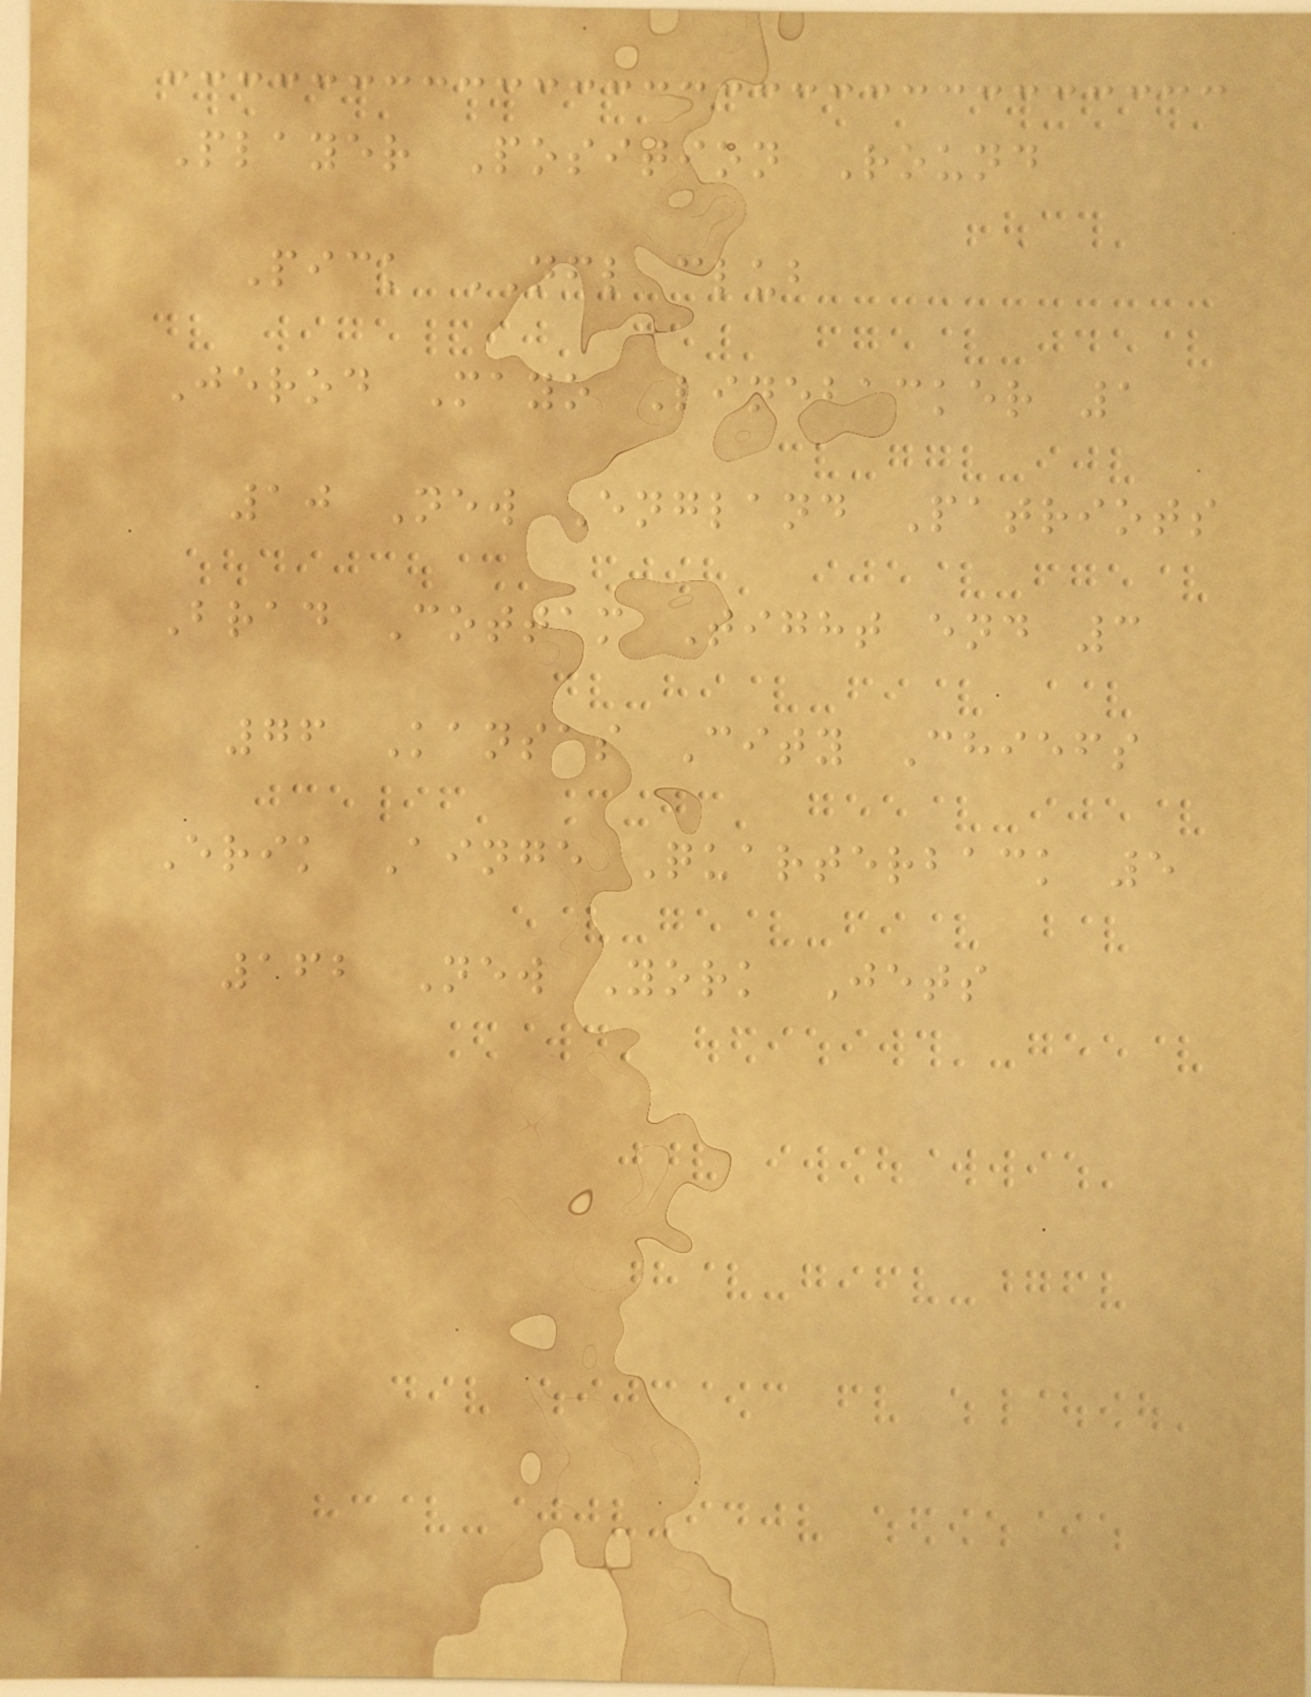Player Position Round
Pick NFL club
Jerod Mayo Linebacker 1
10 New England Patriots
Brad Cottam Tight end 3
76 Kansas City Chiefs
Erik Ainge Quarterback 5
162 New York Jets
